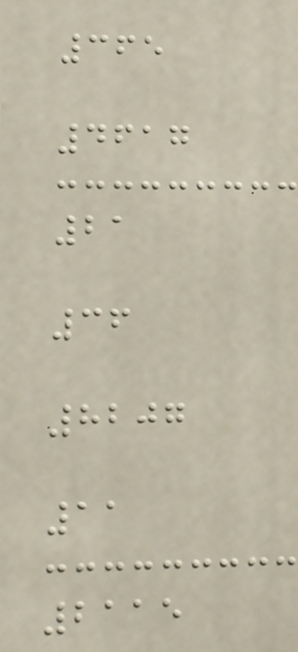365
4617
21
36
8207
11
2115
